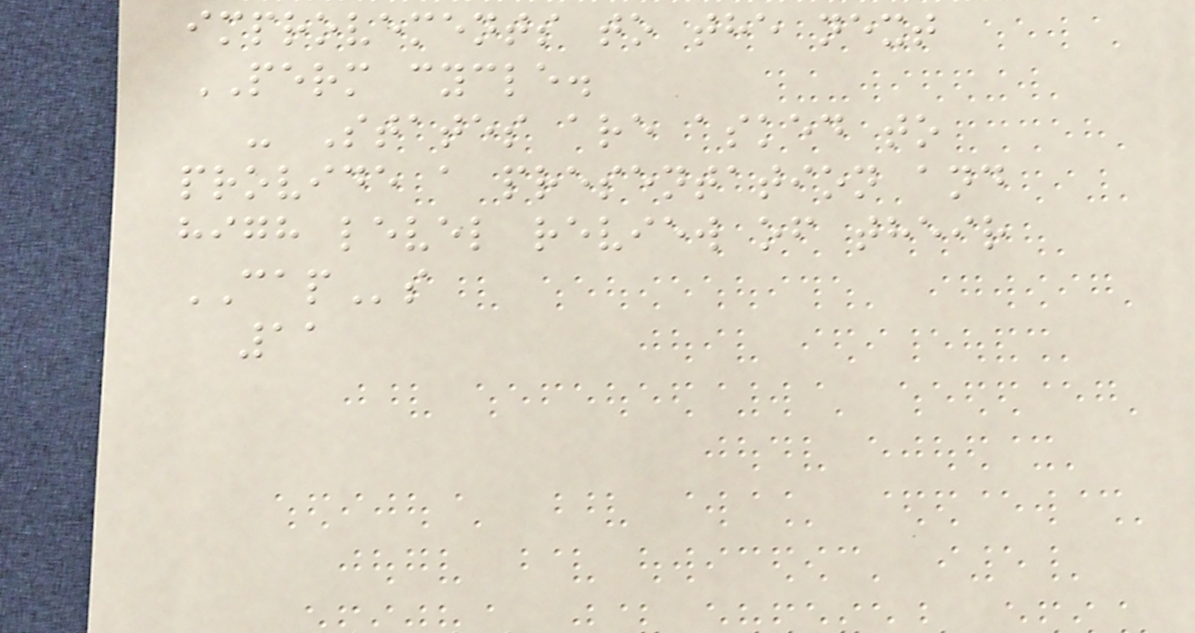improvements to the next
PERM cycle.
- States are asked to
provide a presentation and
high level review of their
CAPs
11
